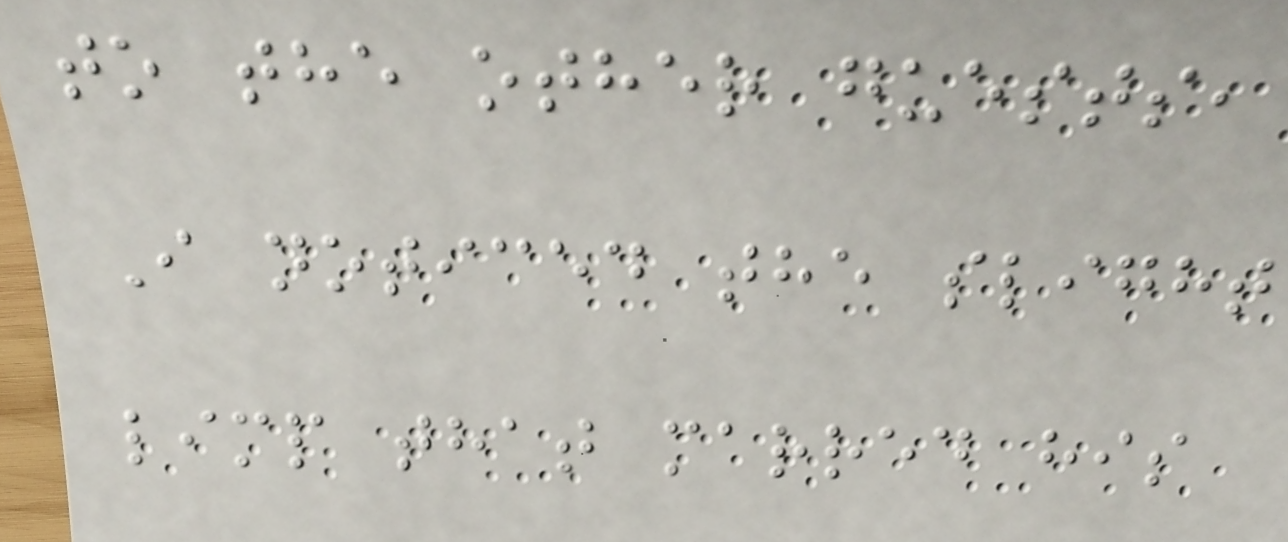to the other guests,
I noticed the slight
limp that marred his
